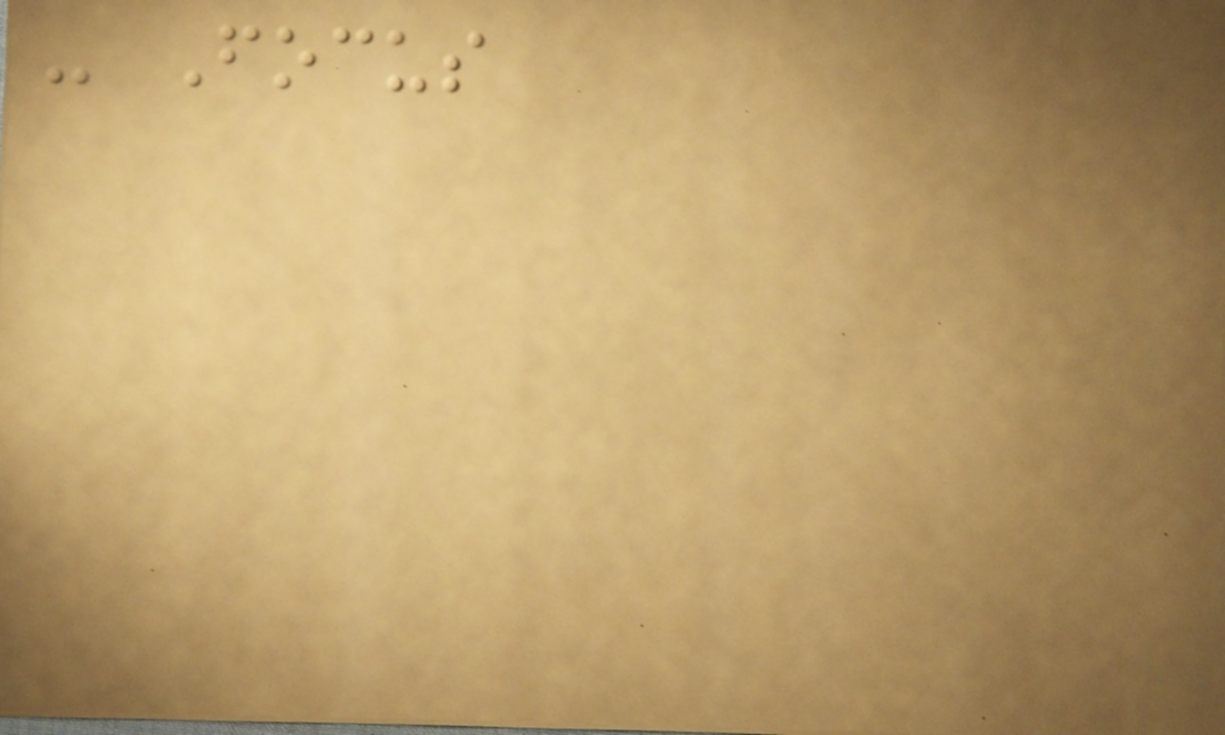- Focus
